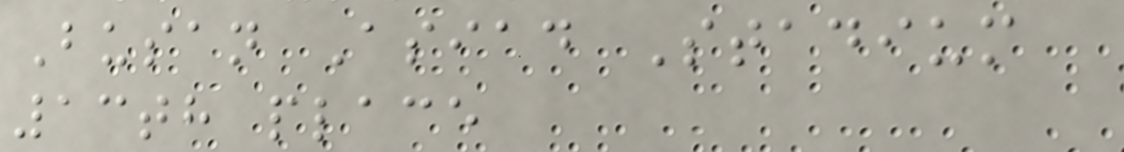Busan Asiad Stadium
13th place
